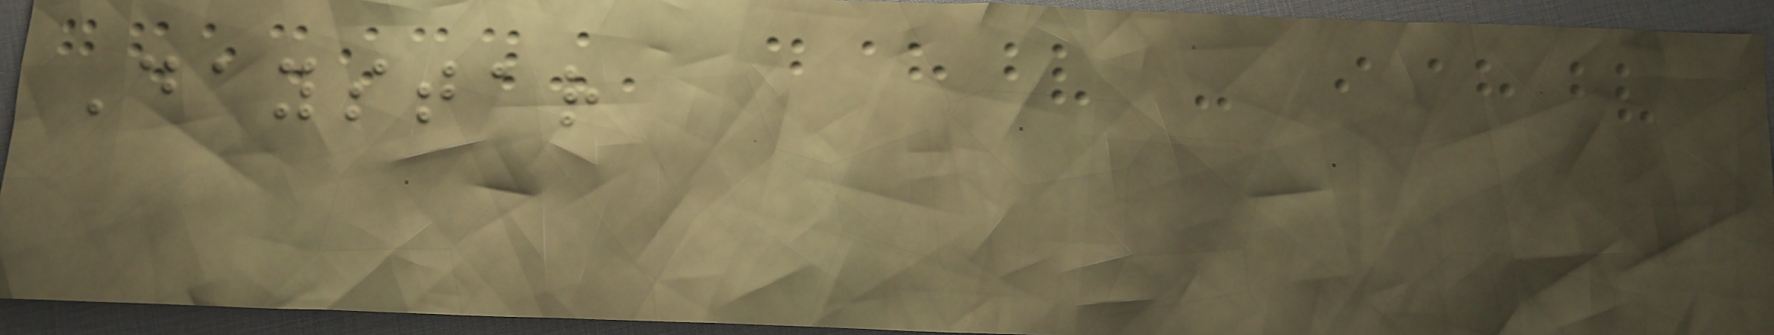Daystar
